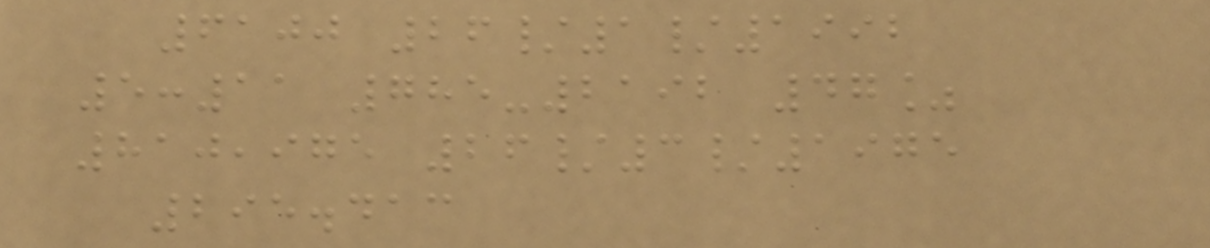6100 26/1/1992
5:11 785-2192 47%
810,975 26/3/1975
295.413
